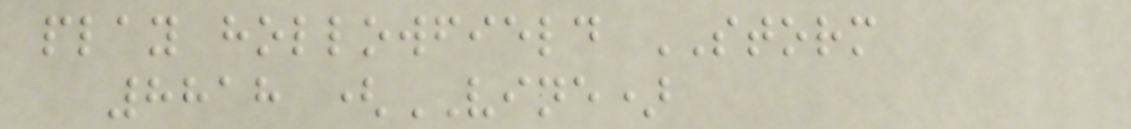play hollowfield STORM
8818 (VINE)
